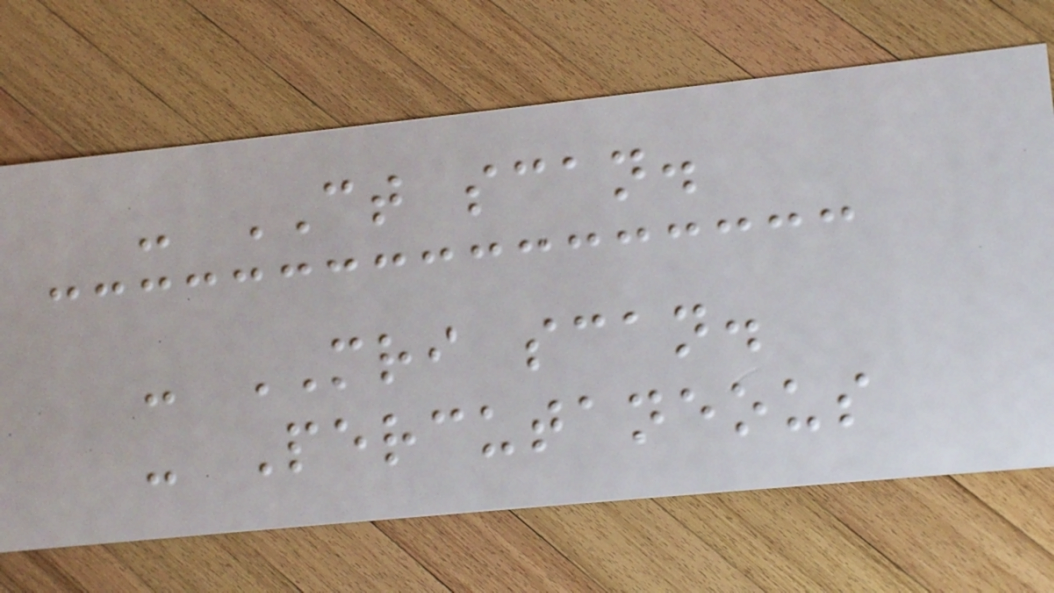- CT scan.
- MRI scan.
- Percutaneous
